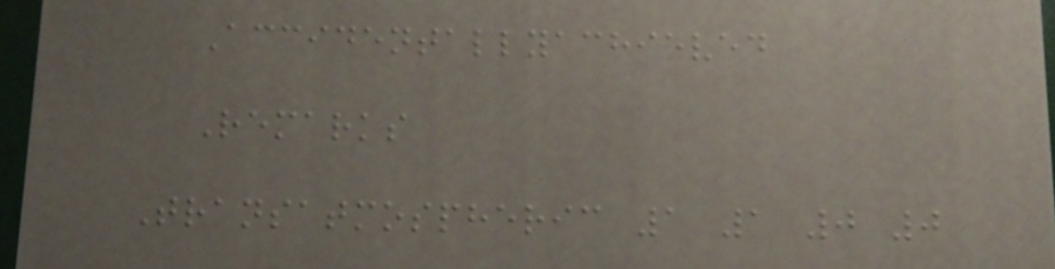Accidentallyachieved
Remarks
Transatmospheric 1 1 0 0
